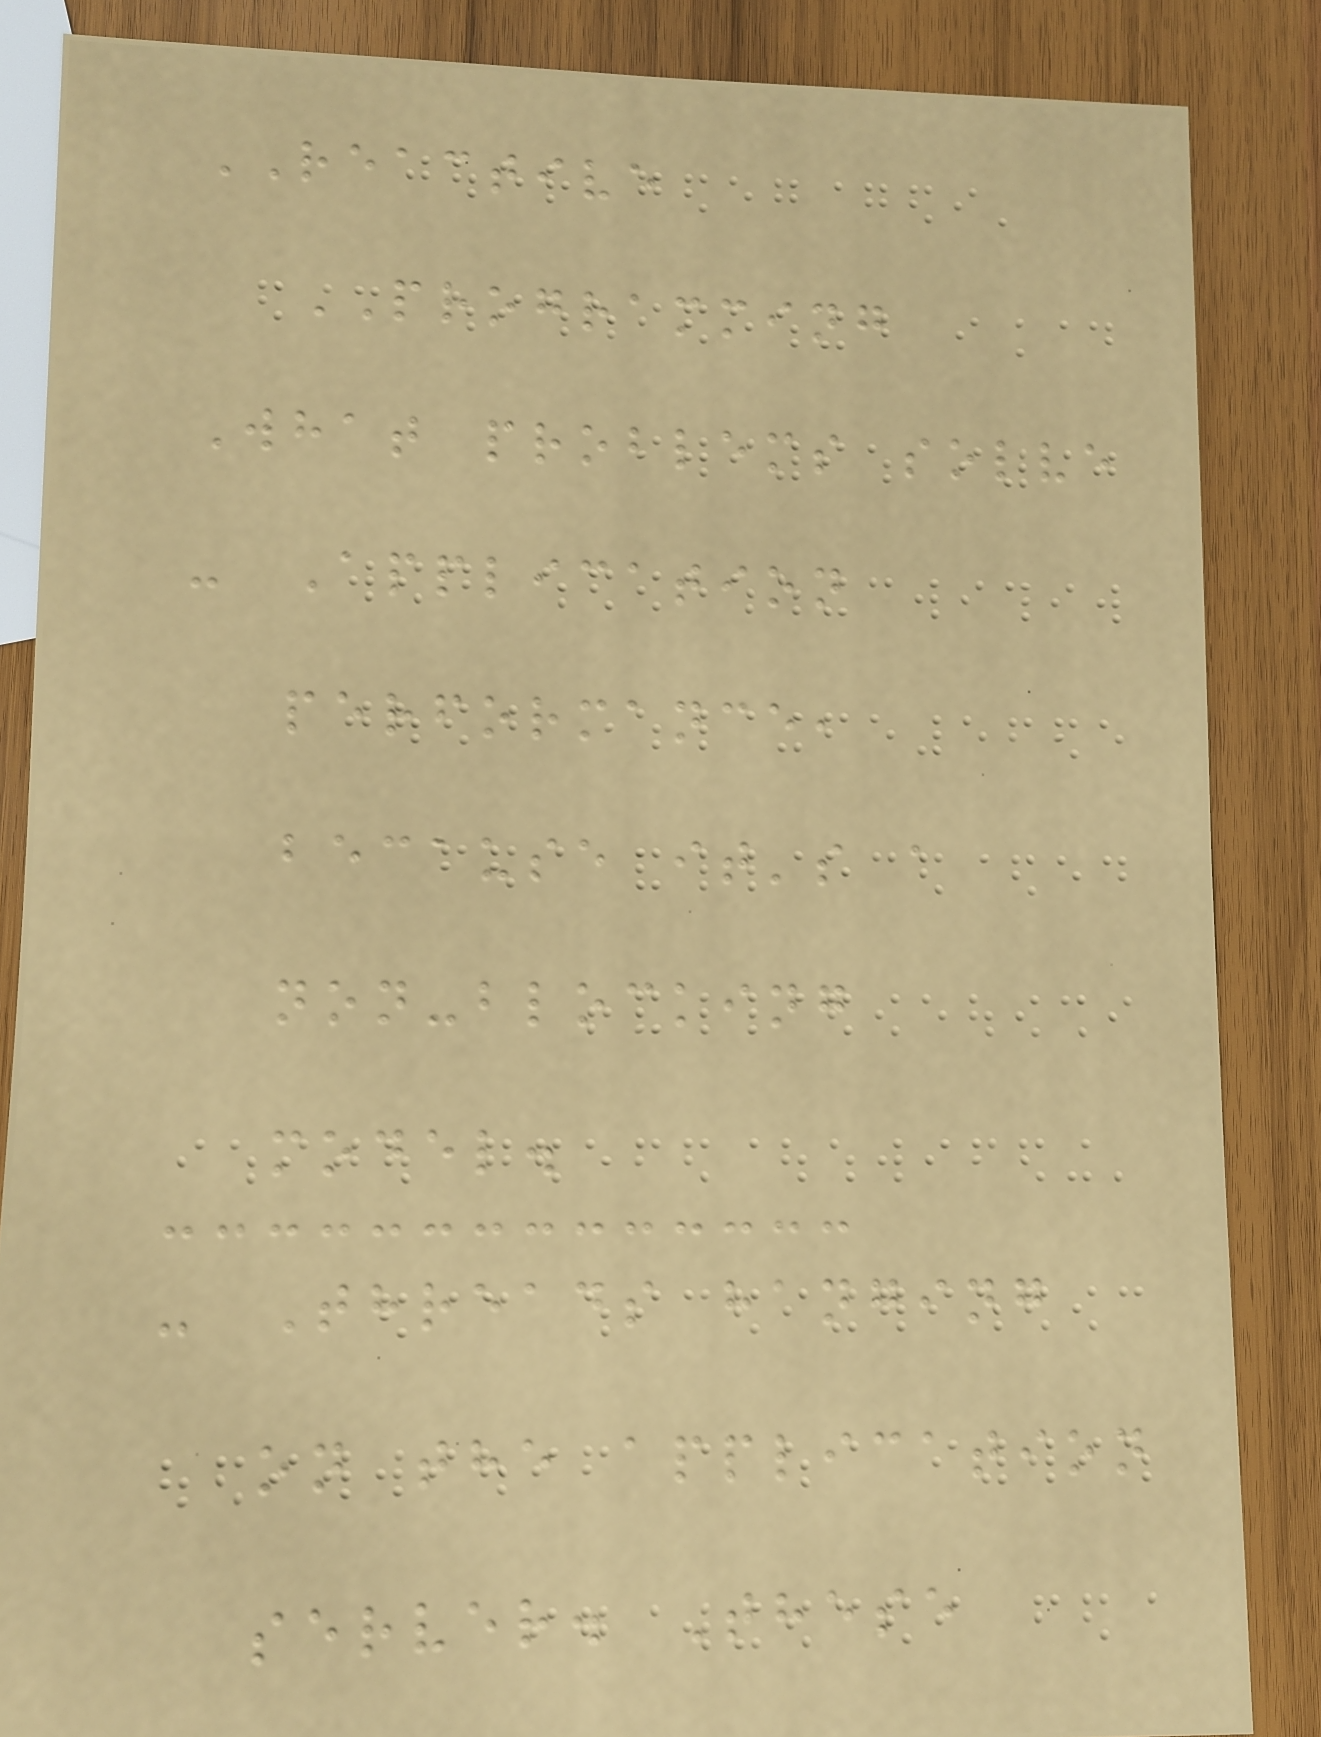REACTIVE
PROGRAMMING
What problems solve
- Application
performance,
because it's a
non-blocking
model.
- Threads hanging
on the application
server. These
